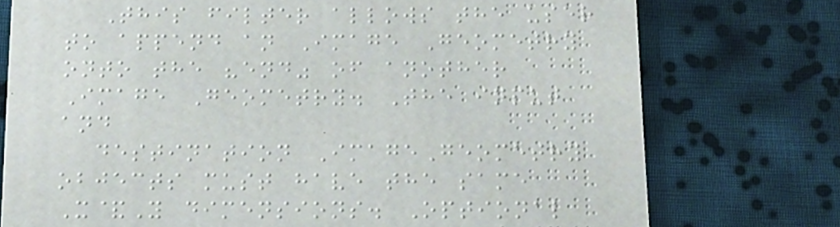This filter allows the user
to append an Image Geometry
onto the "end" of another
Image Geometry. The input
and
destination ImageGeometry
objects must have the same
X&Y dimensions. Optional
